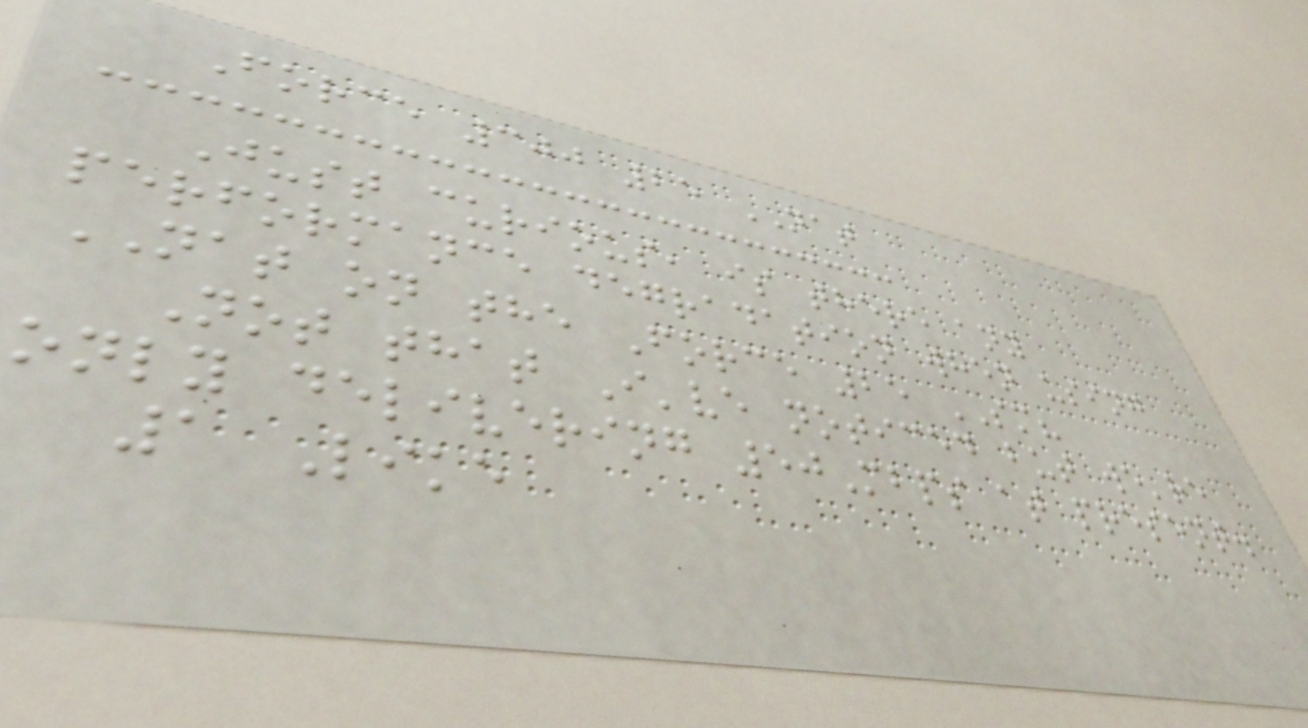Force 300 25 NAT
Just curious, is there any
performance degradation when using
NAT on the Force 25 SM?
Not that I've noticed but we're
only delivering 50Mbps at present.
1 Like
